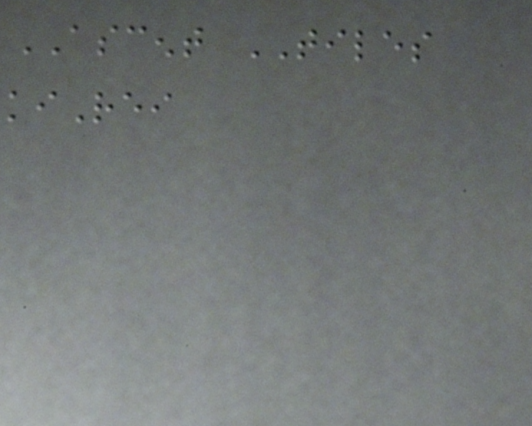ASCENT TILES
kiRei
